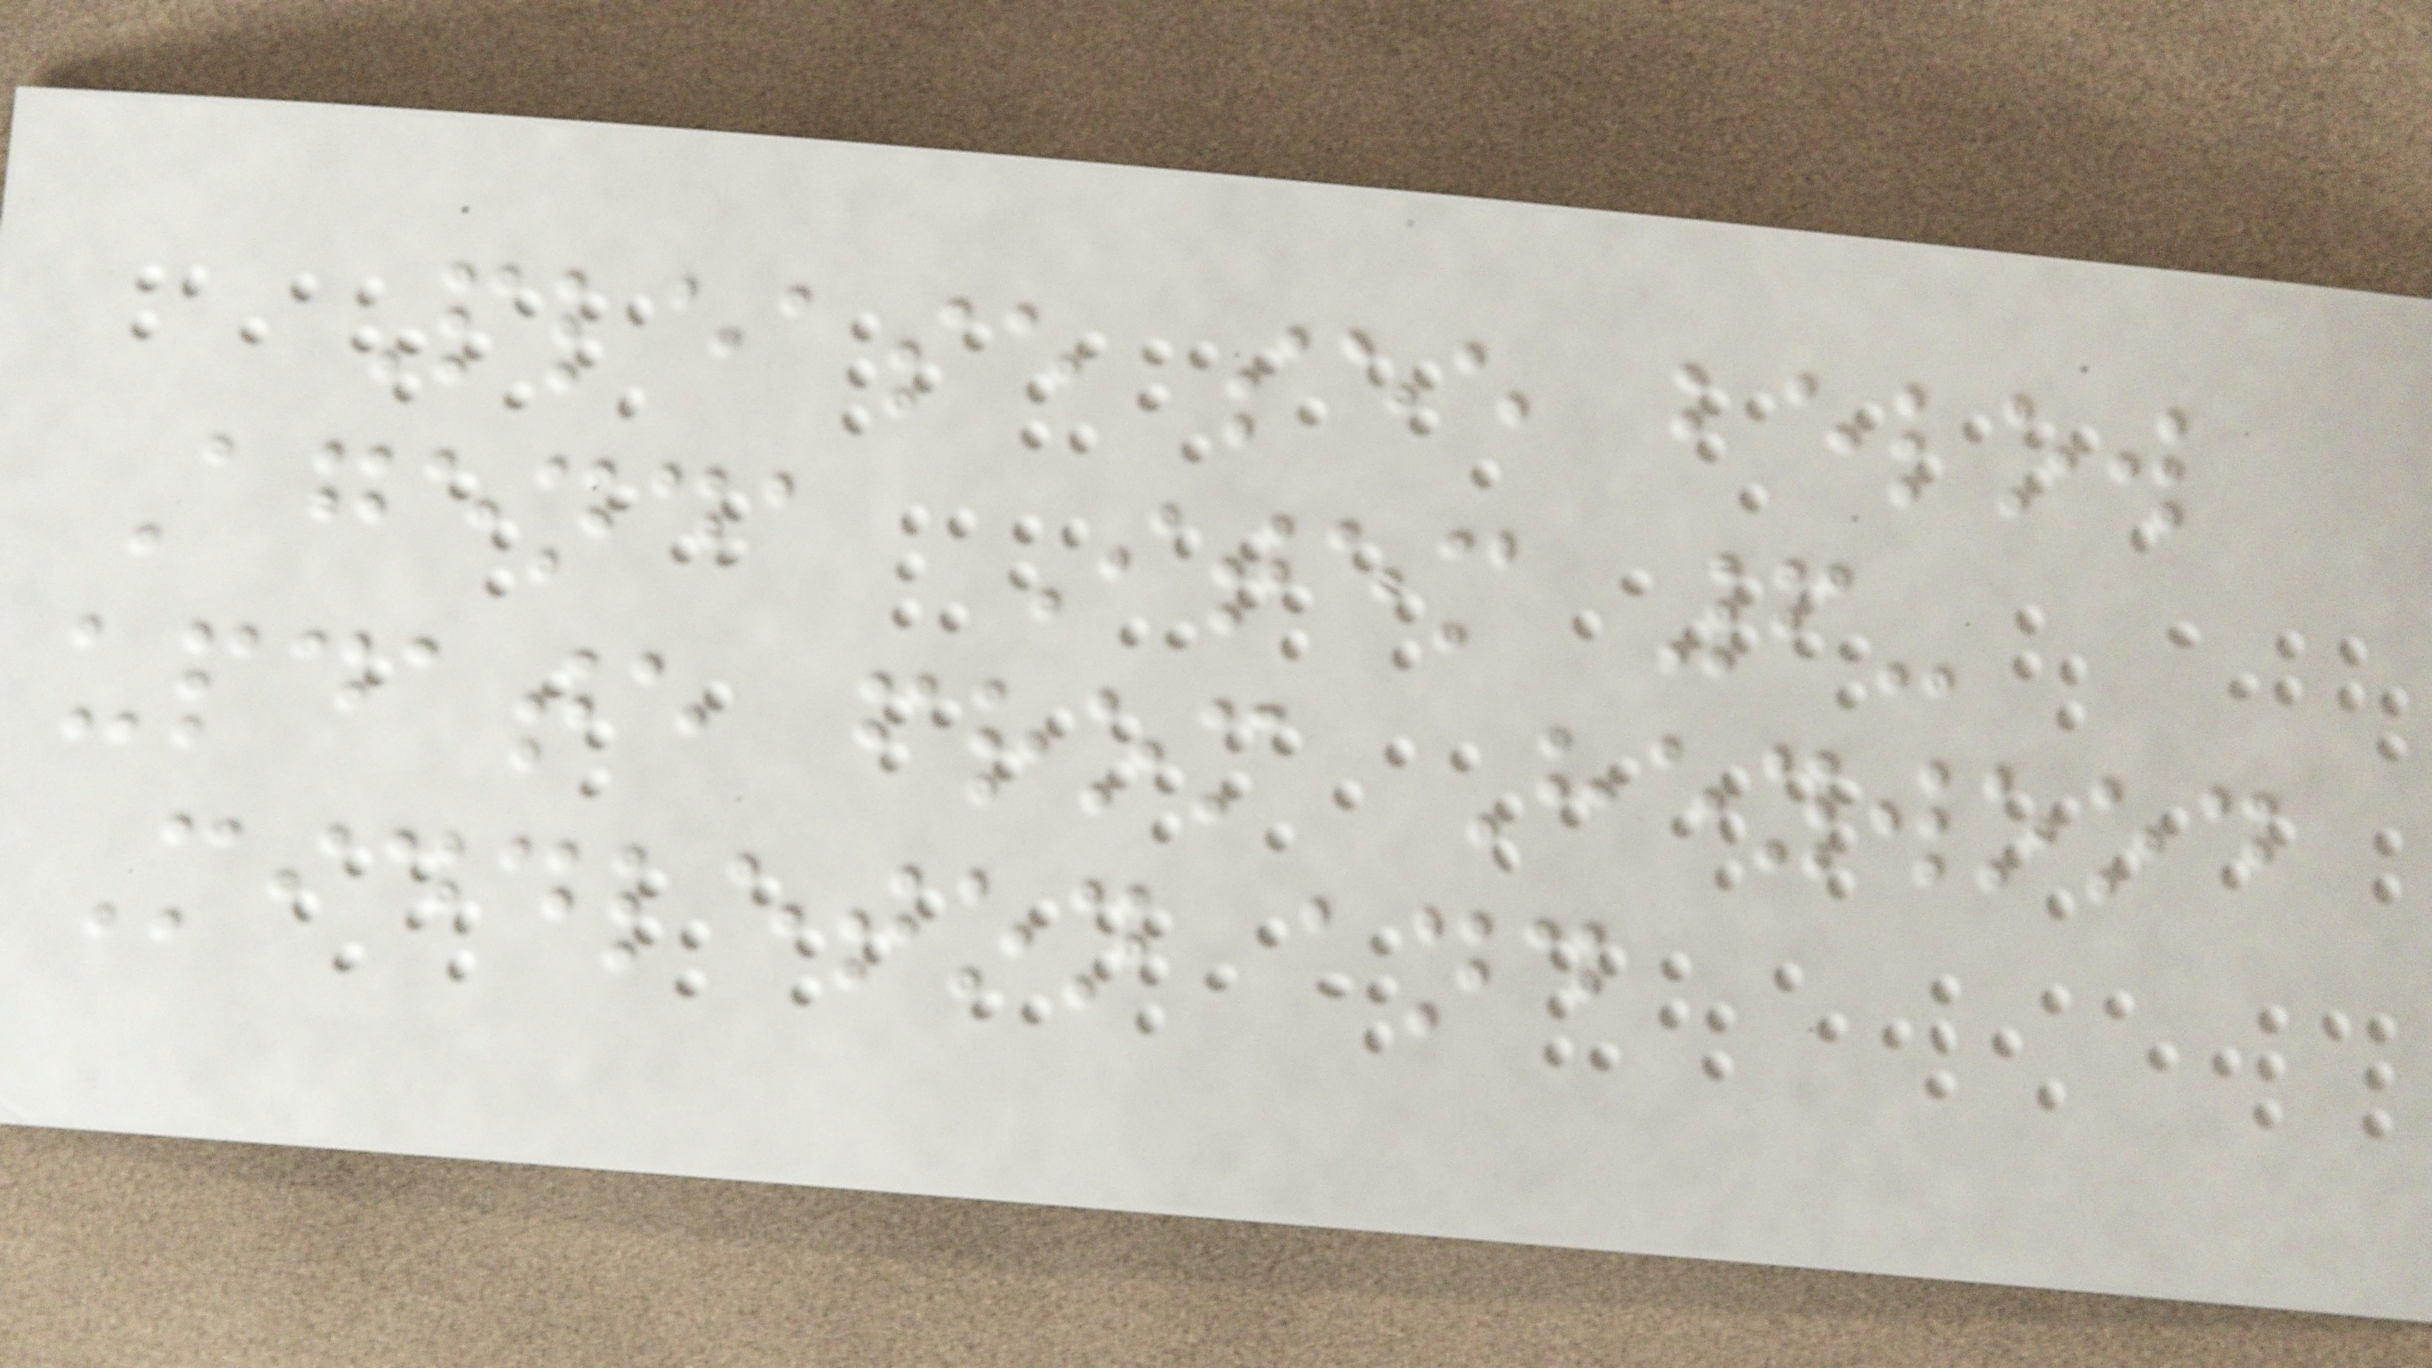Please see below
Agenda Item 6-
update from Heywood
Middleton and
